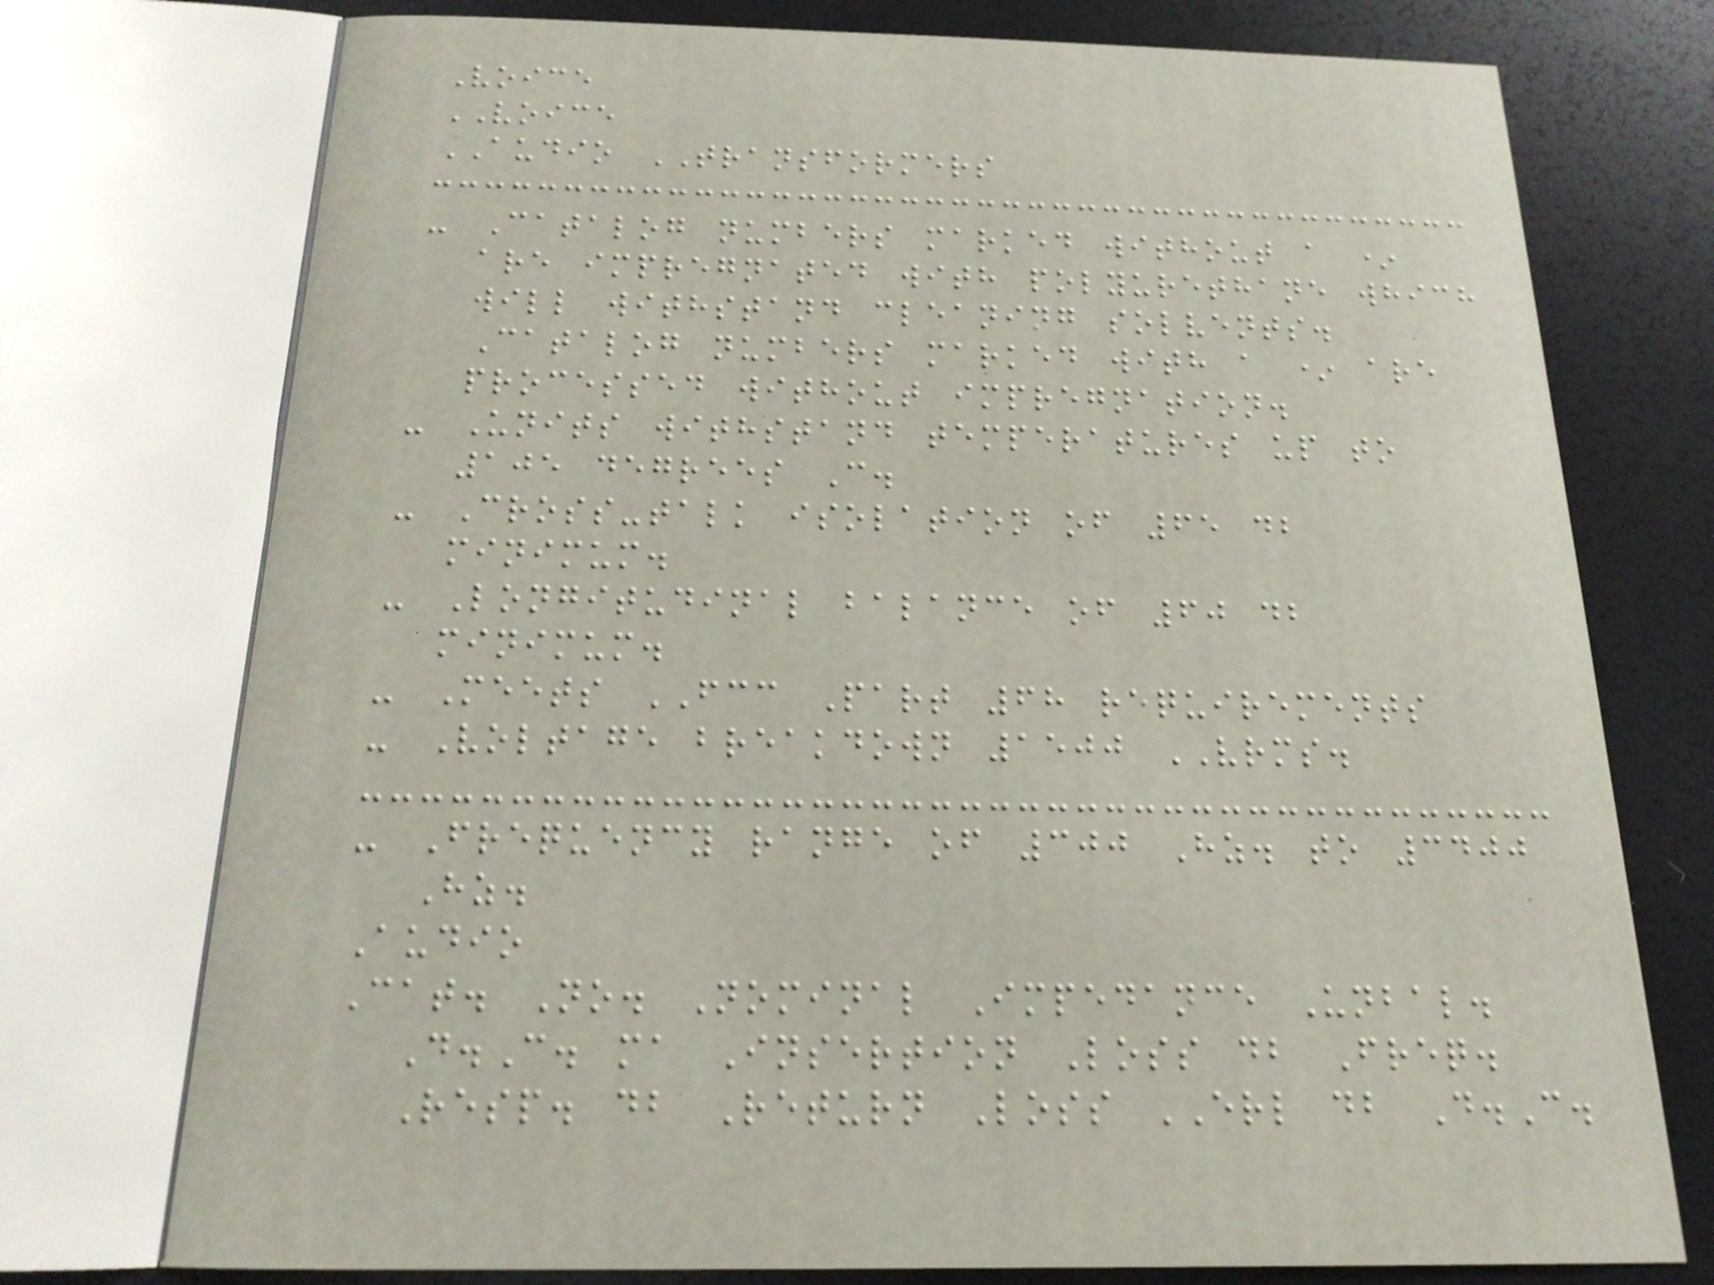Voice
VOICE
AUDIO TRANSFORMERS
- Catalog numbers marked without a *
are impregnated with polyurethane which
will withstand cleaning solvents.
Catalog numbers marked with a * are
processed without impregnation.
- Units withstand temperatures up to
105 degrees C.
- Cross-talk isolation of 65 db
minimum.
- Longitudinal balance of 60 db
minimum.
- Meets FCC Part 68 requirements
- Voltage breakdown 1500 VRMS.
- Frequency range of 300 Hz. to 3400
Hz.
Audio
Cat. No. Nominal Impedance Unbal.
D.C. ma Insertion Loss db Freq.
Resp. db Return Loss ERL db D.C.
